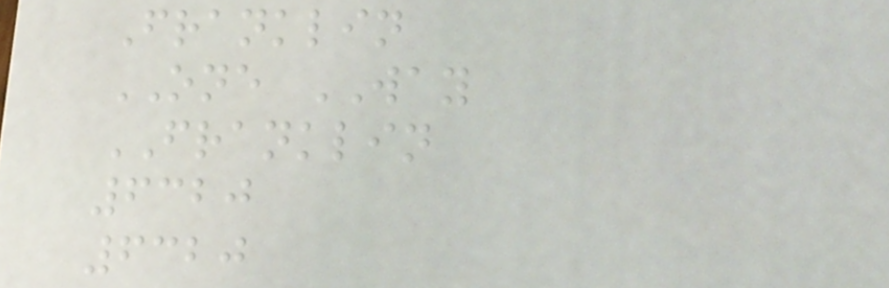Franklin
ONE WAY
FRANKLIN
6320
6320
